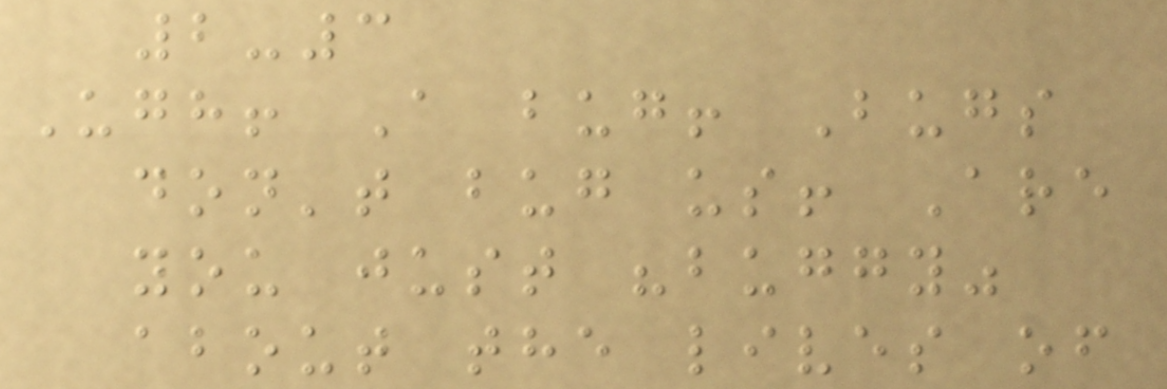2-3
Ugh! A bug! Bugs
don't bug us! Are
you just "buggy"
about the lives of
